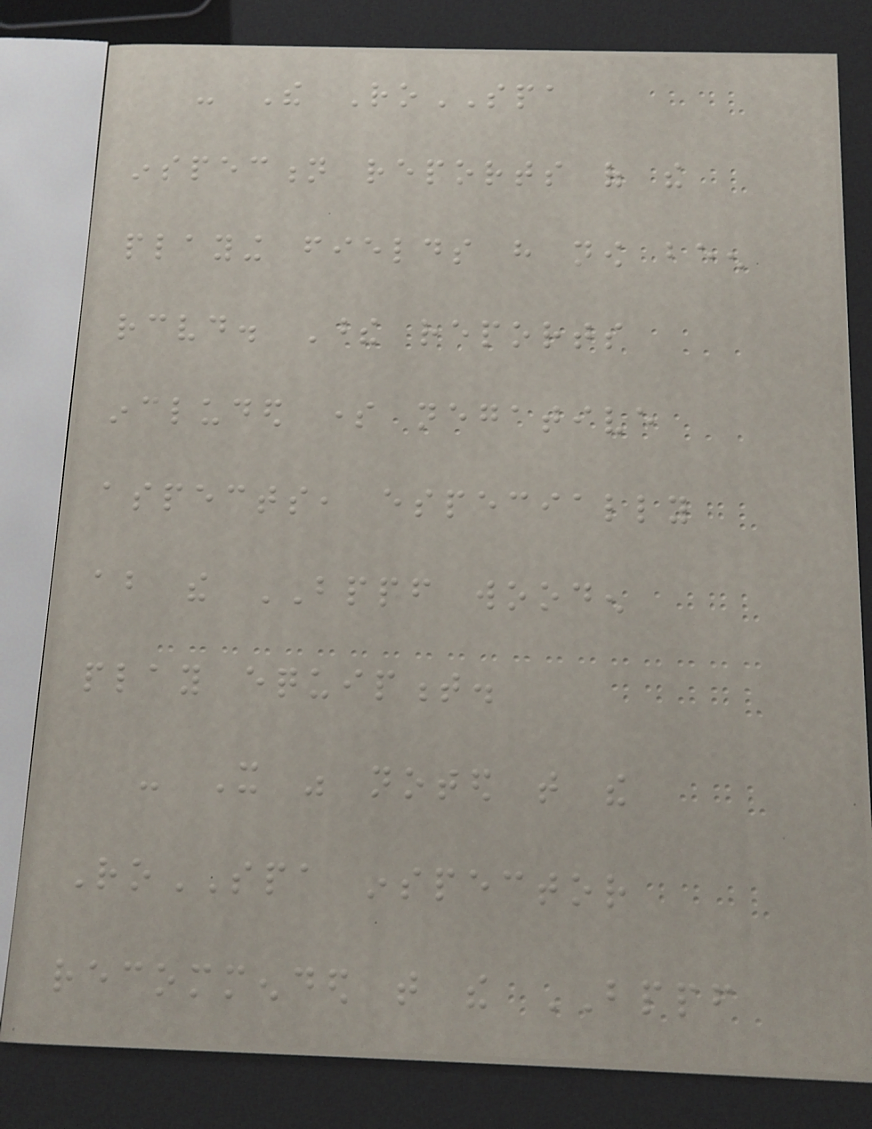- The RoSPA
inspection reports of the
playing fields have now been
received. These reports
included some negative
aspects, especially
about the BPPF wooden
play equipment.
- It was noted that the
RoSPA inspector
recommended that the BPPF
